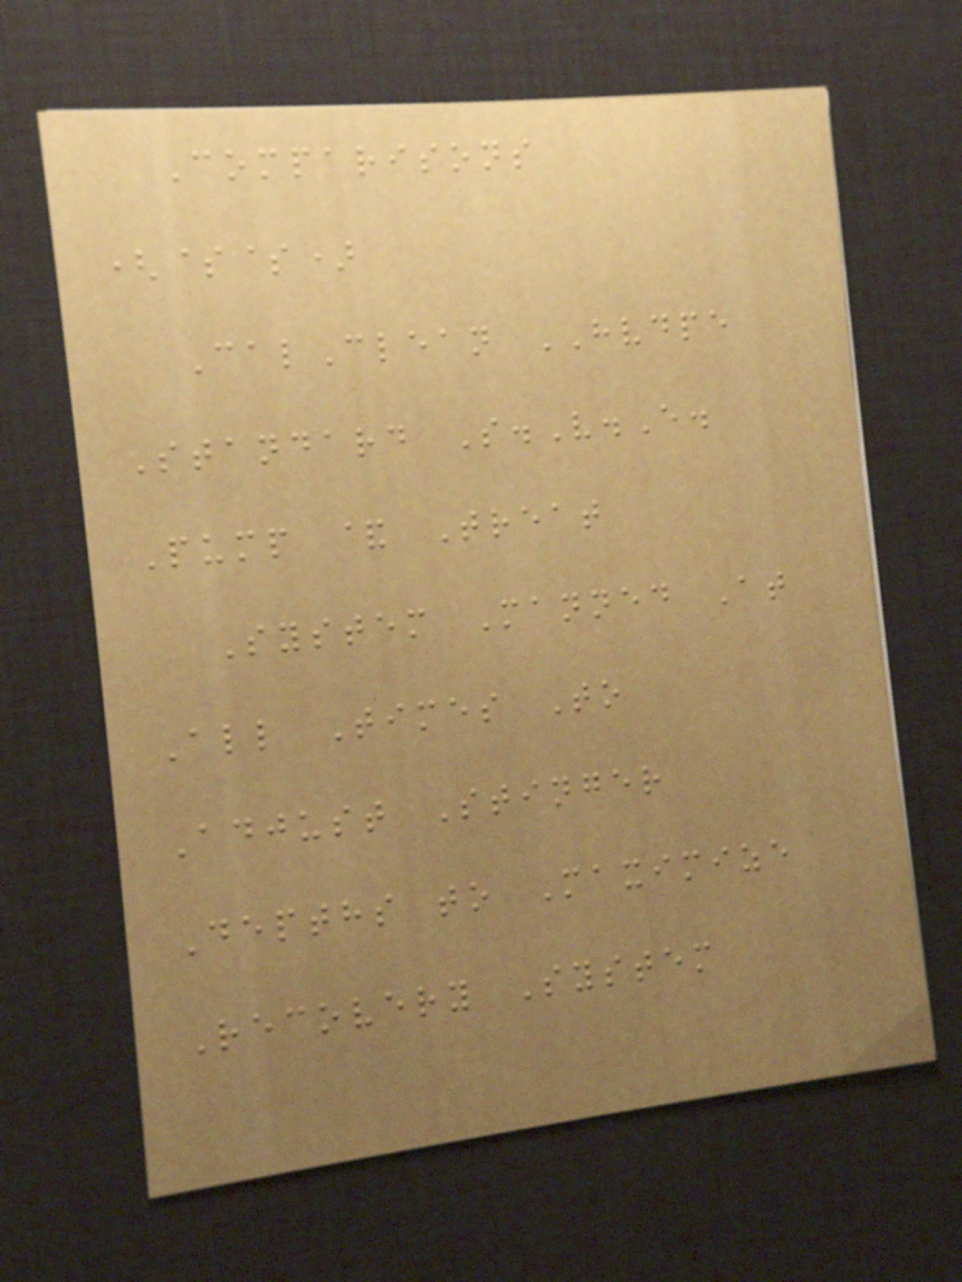Comparisons
($$)
CalClean HVDPE
Standard S.V.E.
Pump & Treat
System Manned At
All Times To
Adjust Stinger
Depths to Maximize
Recovery System
